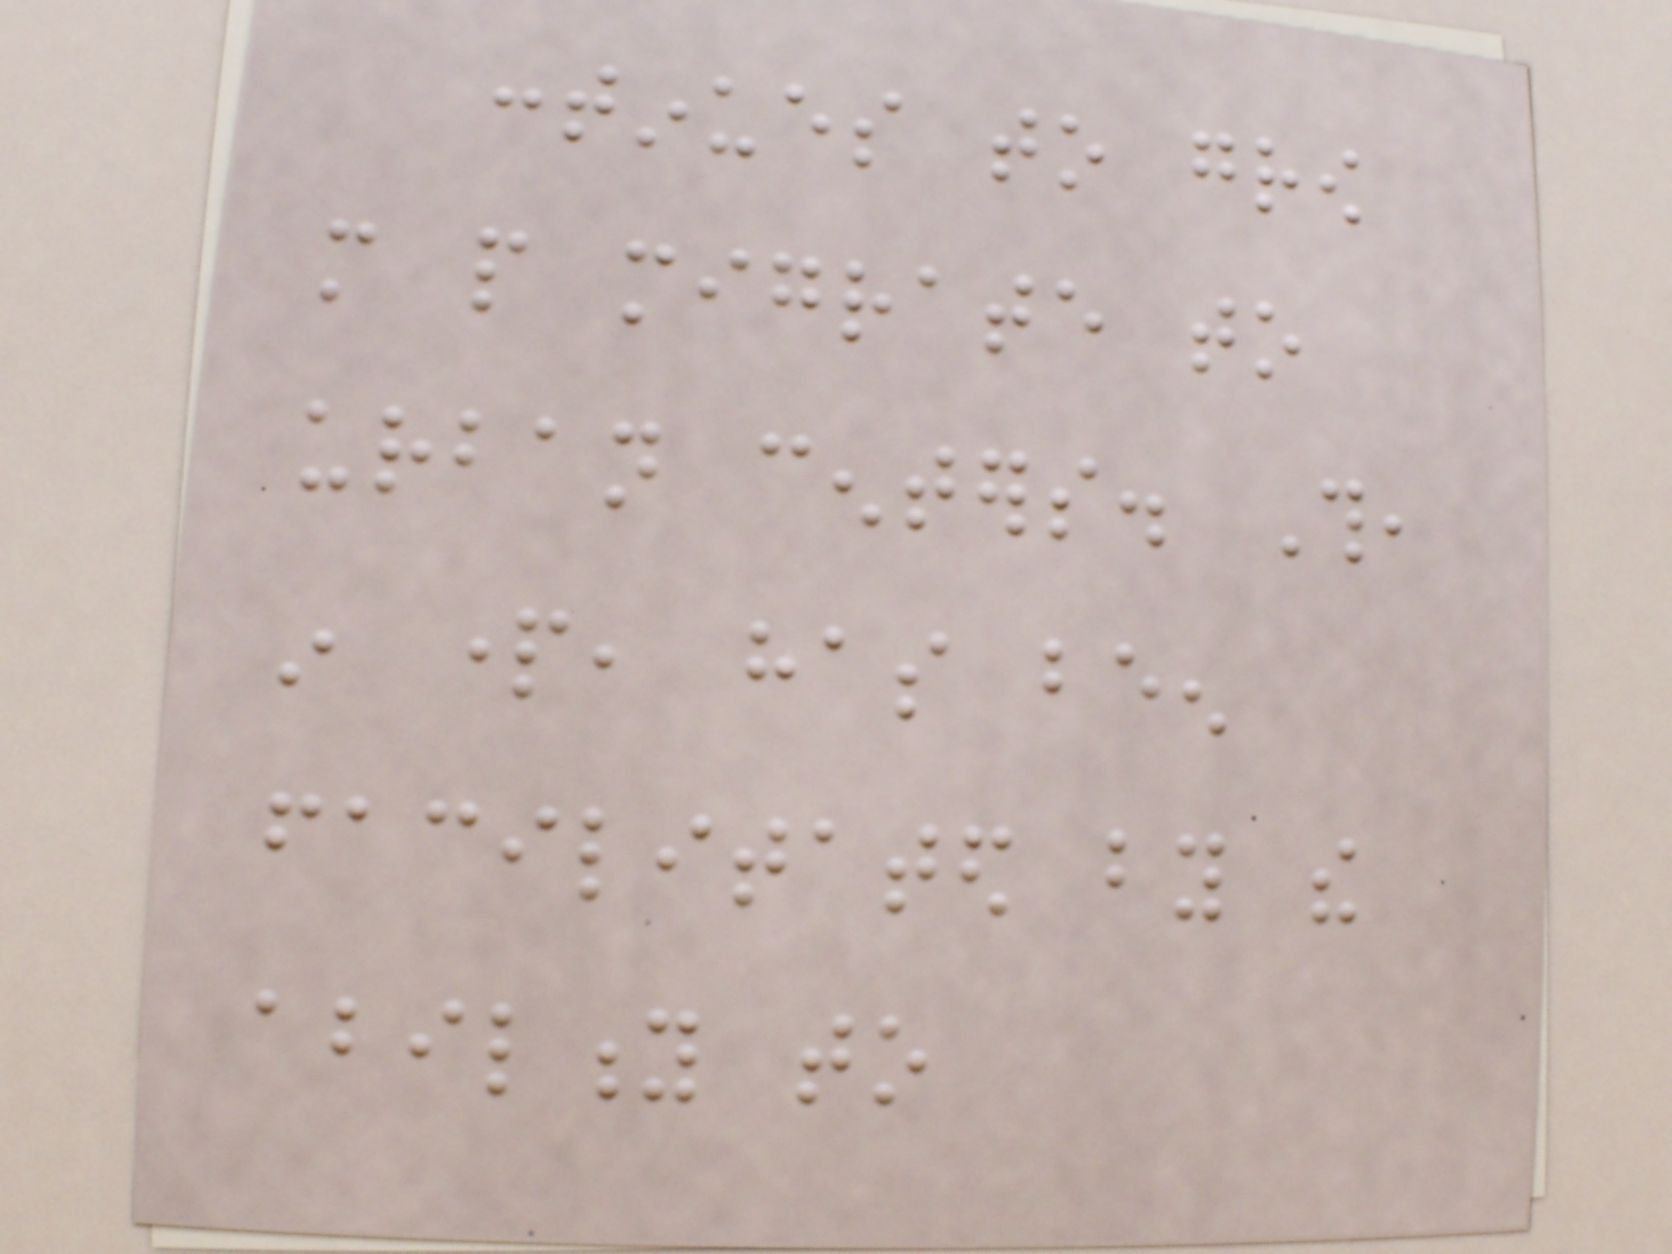continues to grow
more people migrate to
urban centers. This,
in part, has been
facilitated by the
ability to
